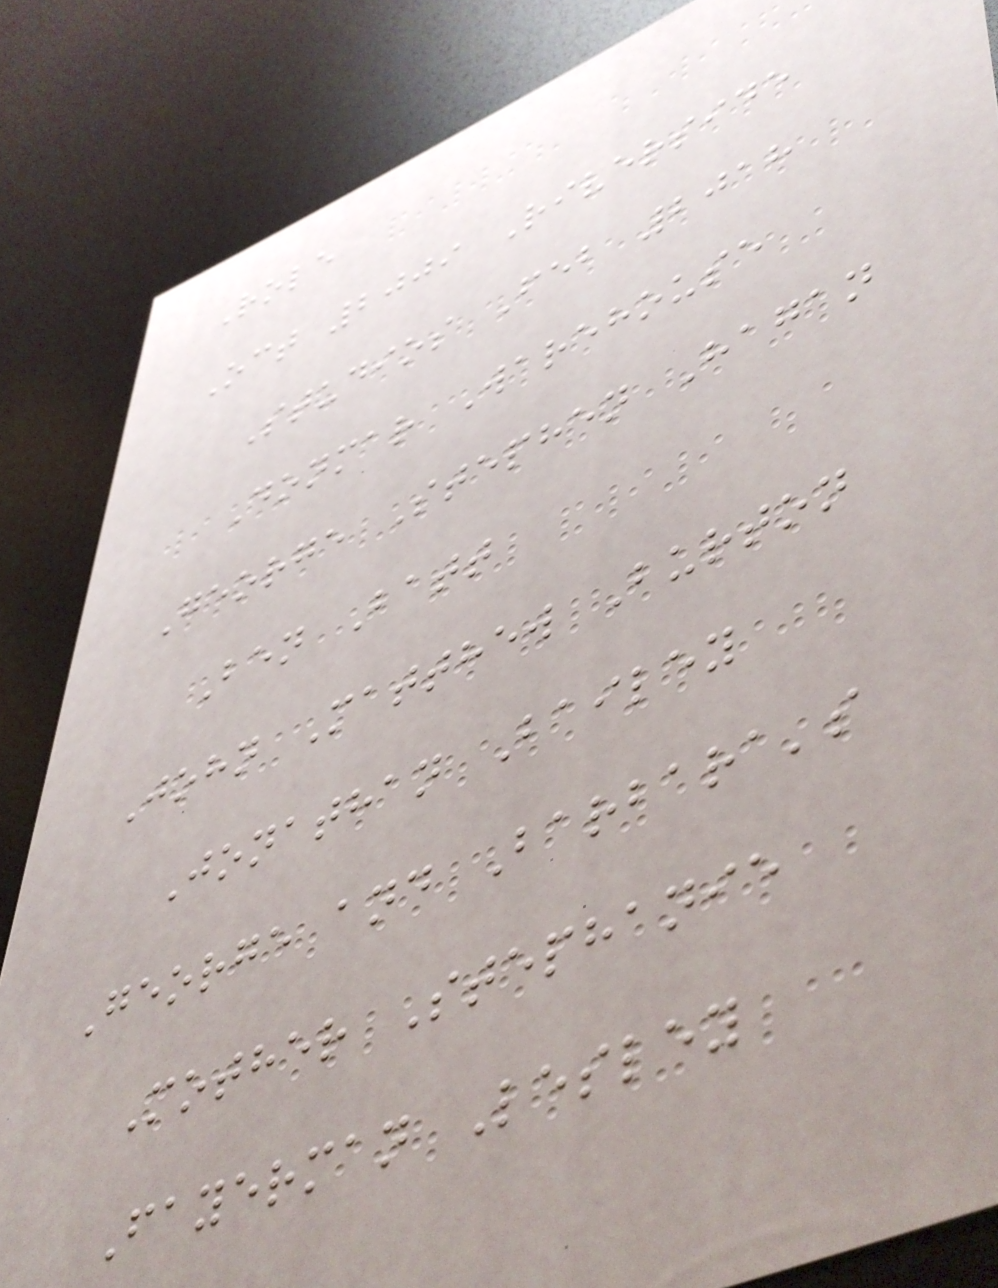Role
Oct 2009 Riverside
Studios Feb 2018
Donmar Warehouse
George Stephen Hagan
Ben Batt
John Matthew Burton
Jonathan Bailey
George and Barbara's
Mother Stephanie
Fayerman Lesley
